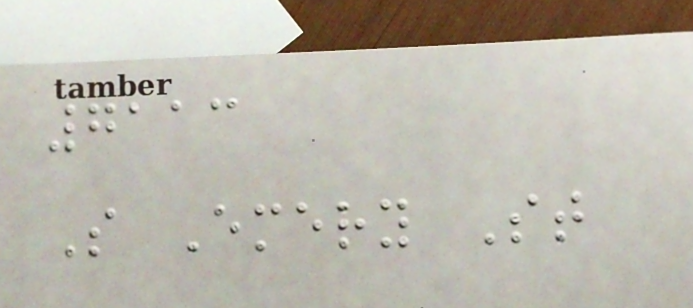7113
S Emery St
